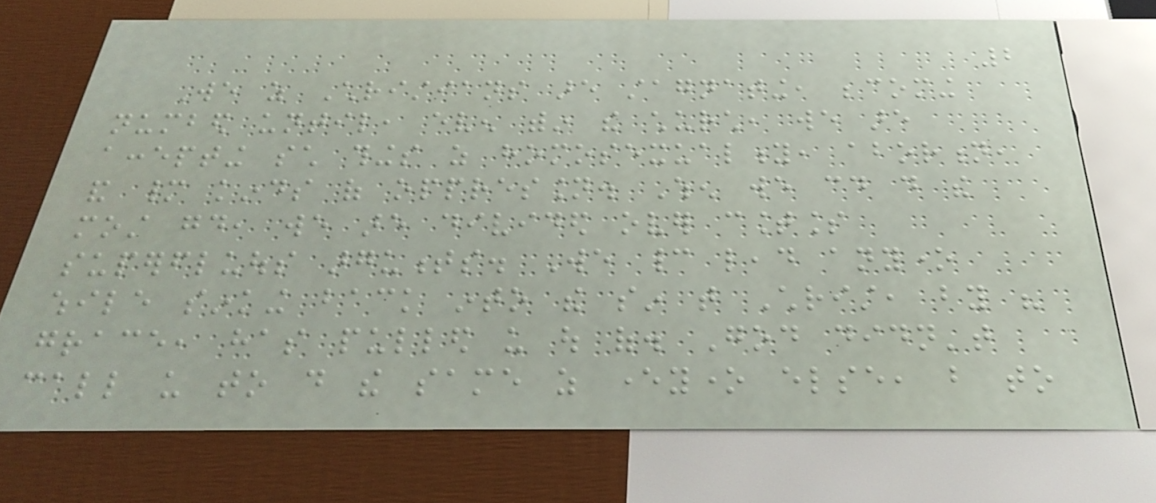2
We as Christians are stagnating, becoming
numbed until, even within the church, we are
accepting such things as homosexuality, abortion,
and many kinds of oppression. When we could do the
most good, we are divided over countless
superfluous arguments. We cannot lead anyone
while sinking back into the sin that Christ, by his
grace, has pulled us out of. God didn't
call us to do the same as everyone else, but to
